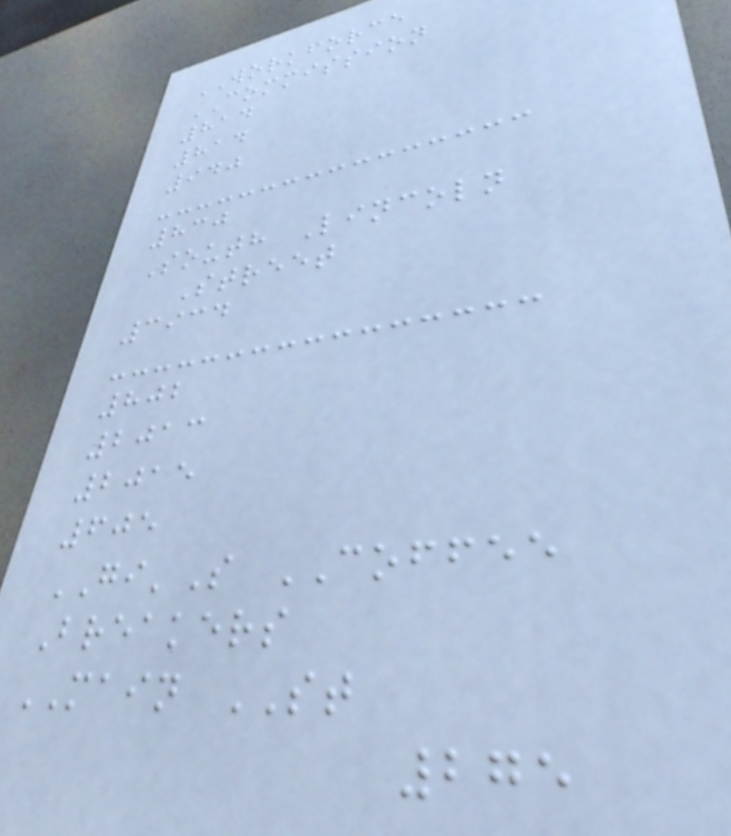WORKFORCE
COMMISSION
814
814
940
830
South Lincoln
Street
3934
802
2013
2015
605
GI'S COFFEE
Breakers
MAIN ST
275
